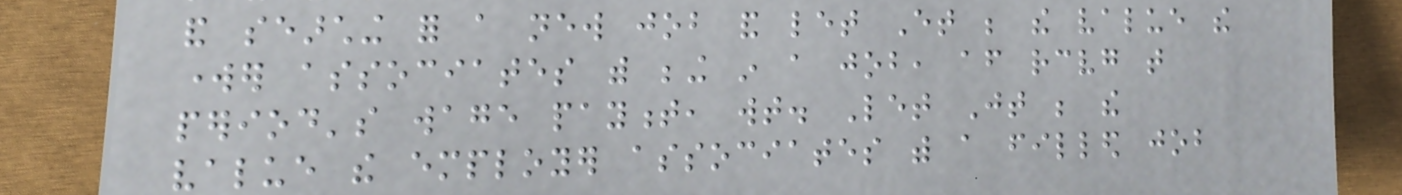and searching for a new job and let Et be the value the
worker associates with being in a job, after receiving that
period's wage payment, wt. Let Jt be the
value the employer associates with a filled job
